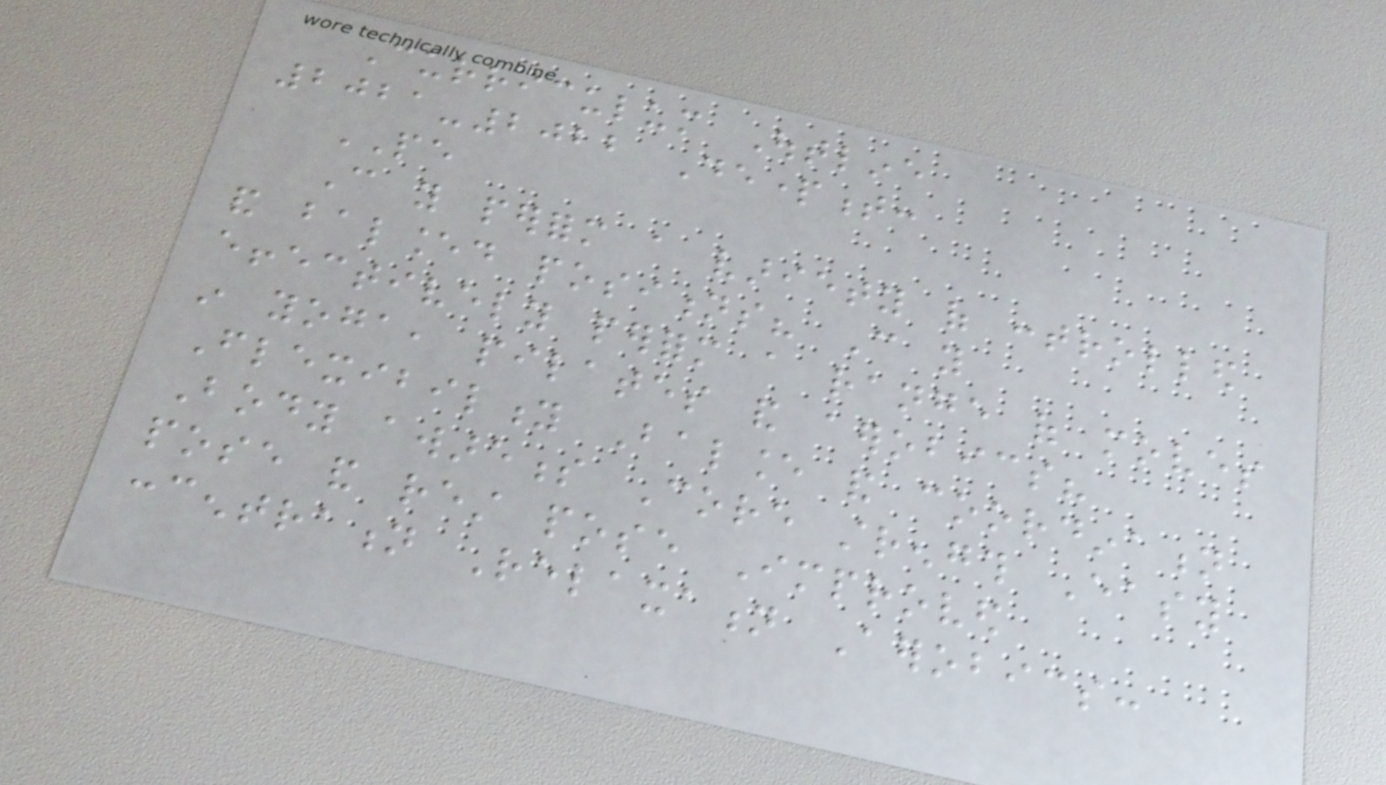Curriculum Outline
2021-2022 Department:
PE
Can you perform a variety of controlled
and balanced positions? Can you
effectively perform a range of moves
in yoga, pilates and aerobics?
Flexibility Balance and coordination
Body awareness Core strength Easy
pose and rest pose Improved
concentration Relaxation Aerobics:
